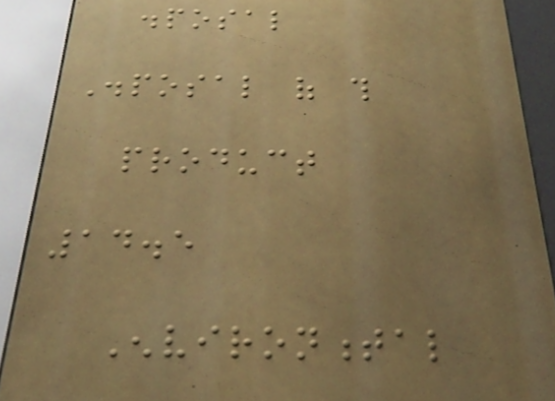disposal
Disposal of this
product
14.5
Environmental
